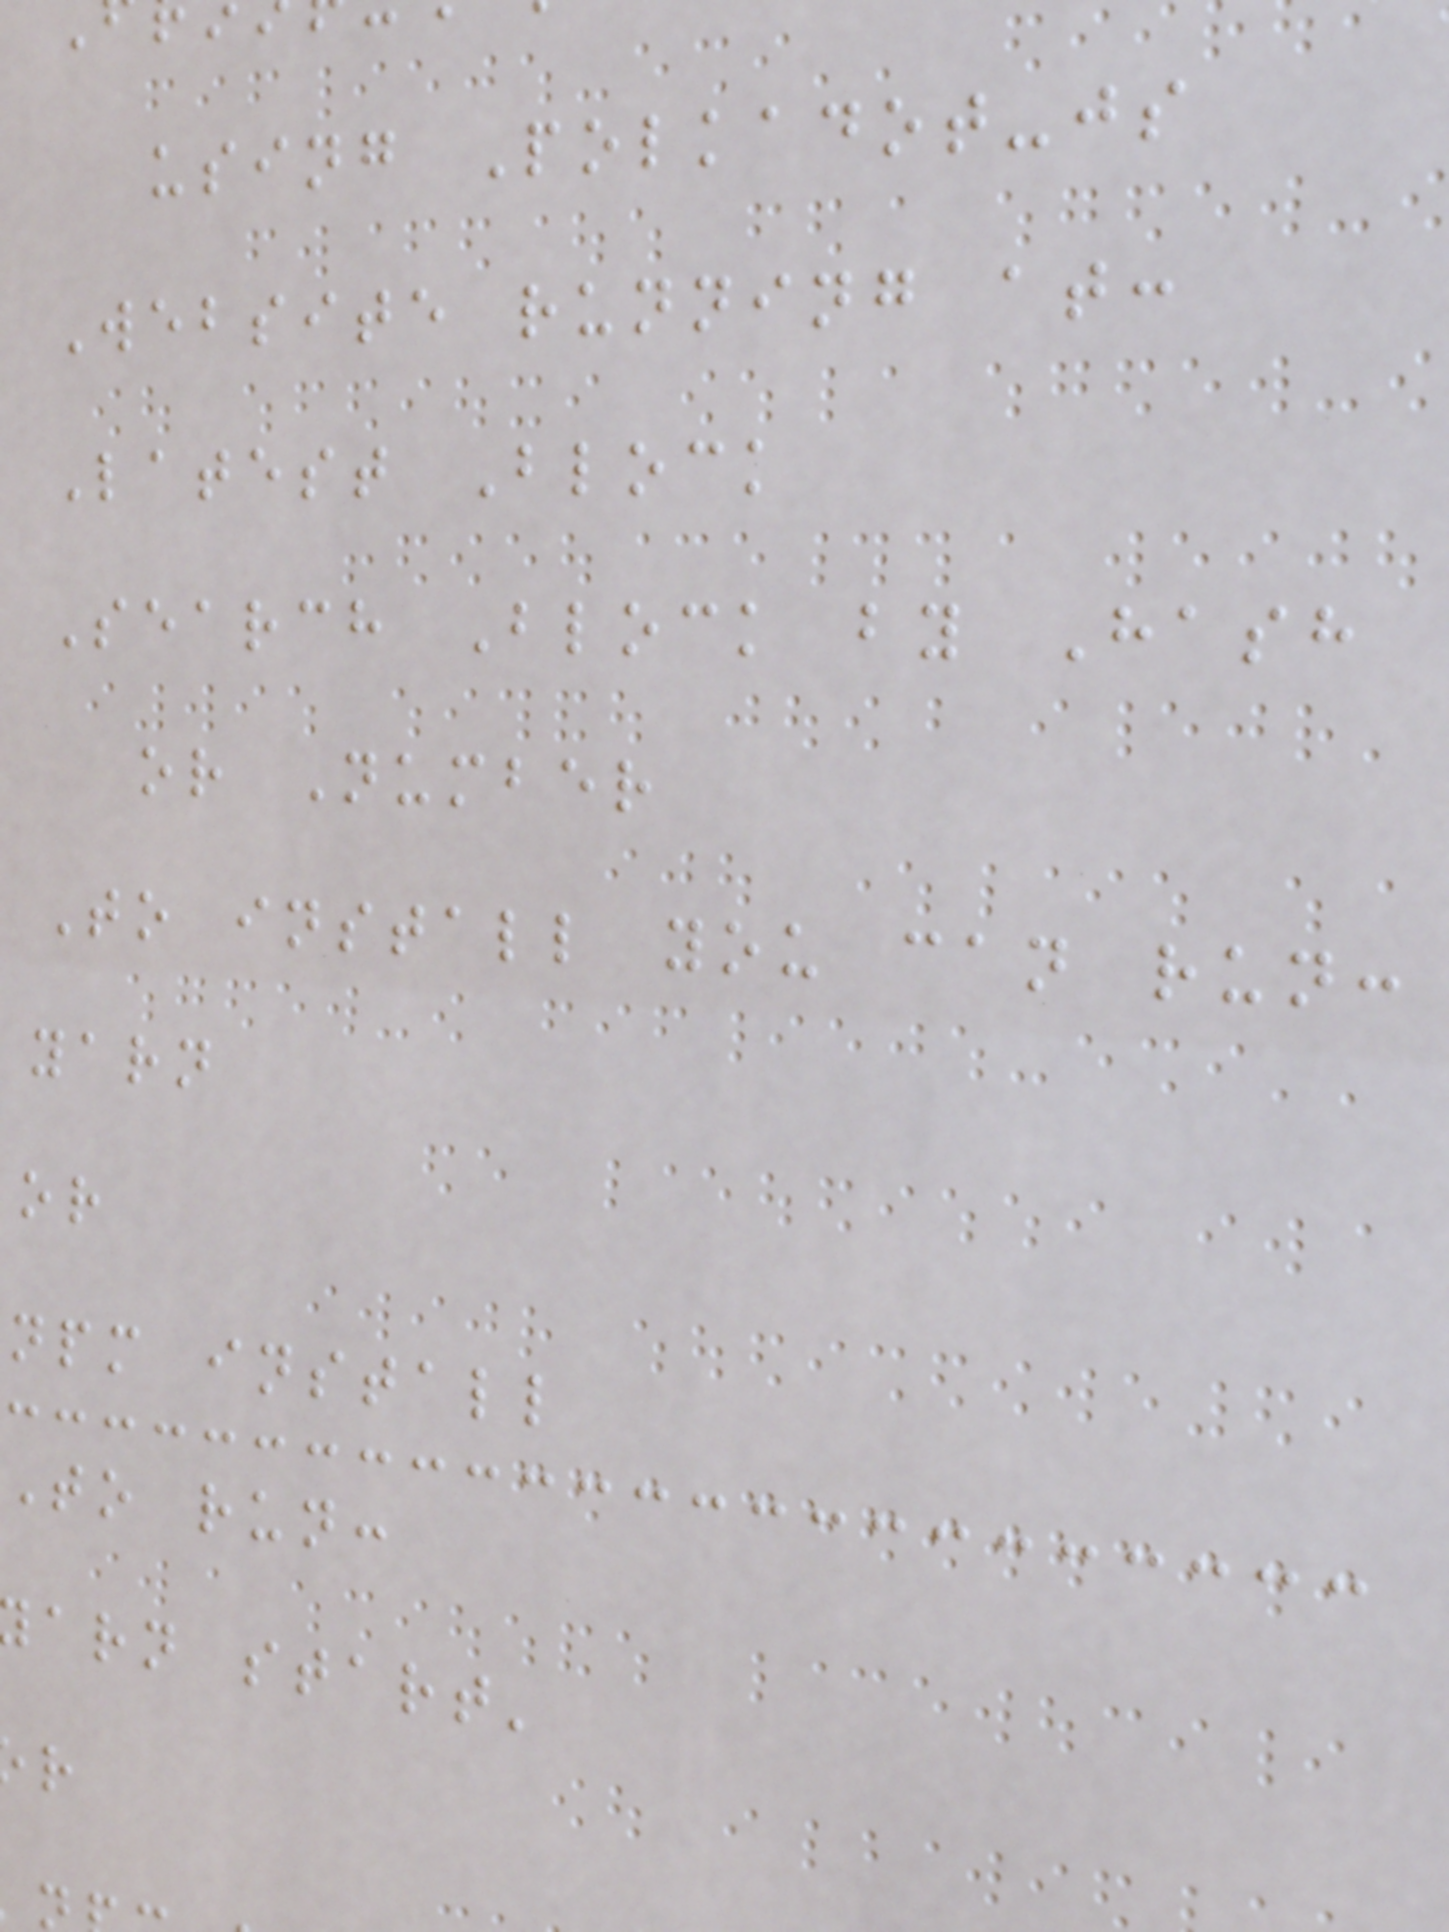using Polkadot-js
Website running at:
Latest Block
Search Block by Hash
or Number
To install you can run:
yarn
or
npm install
To run:
arn start'
